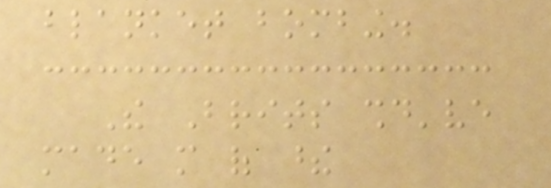blanket bombing.
The Brits should've
made more of these
